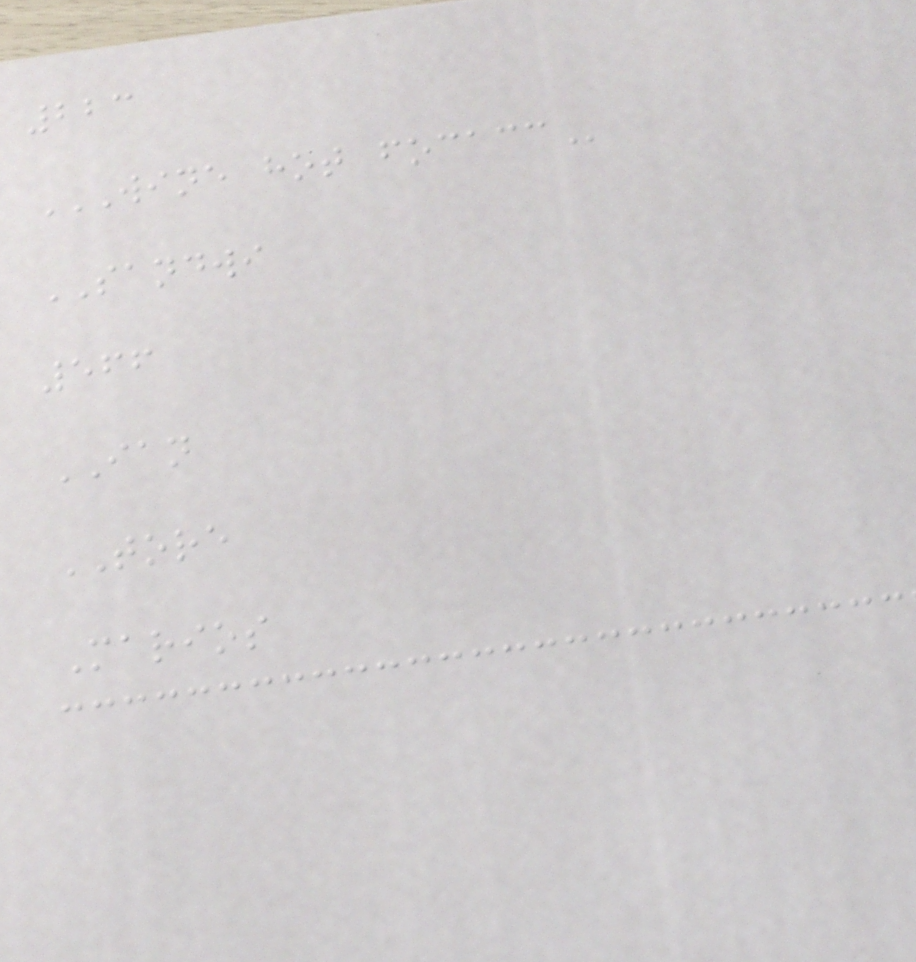223
WINE HOT FOCACC
SANDWI
566
IAN
TORE
Marios
